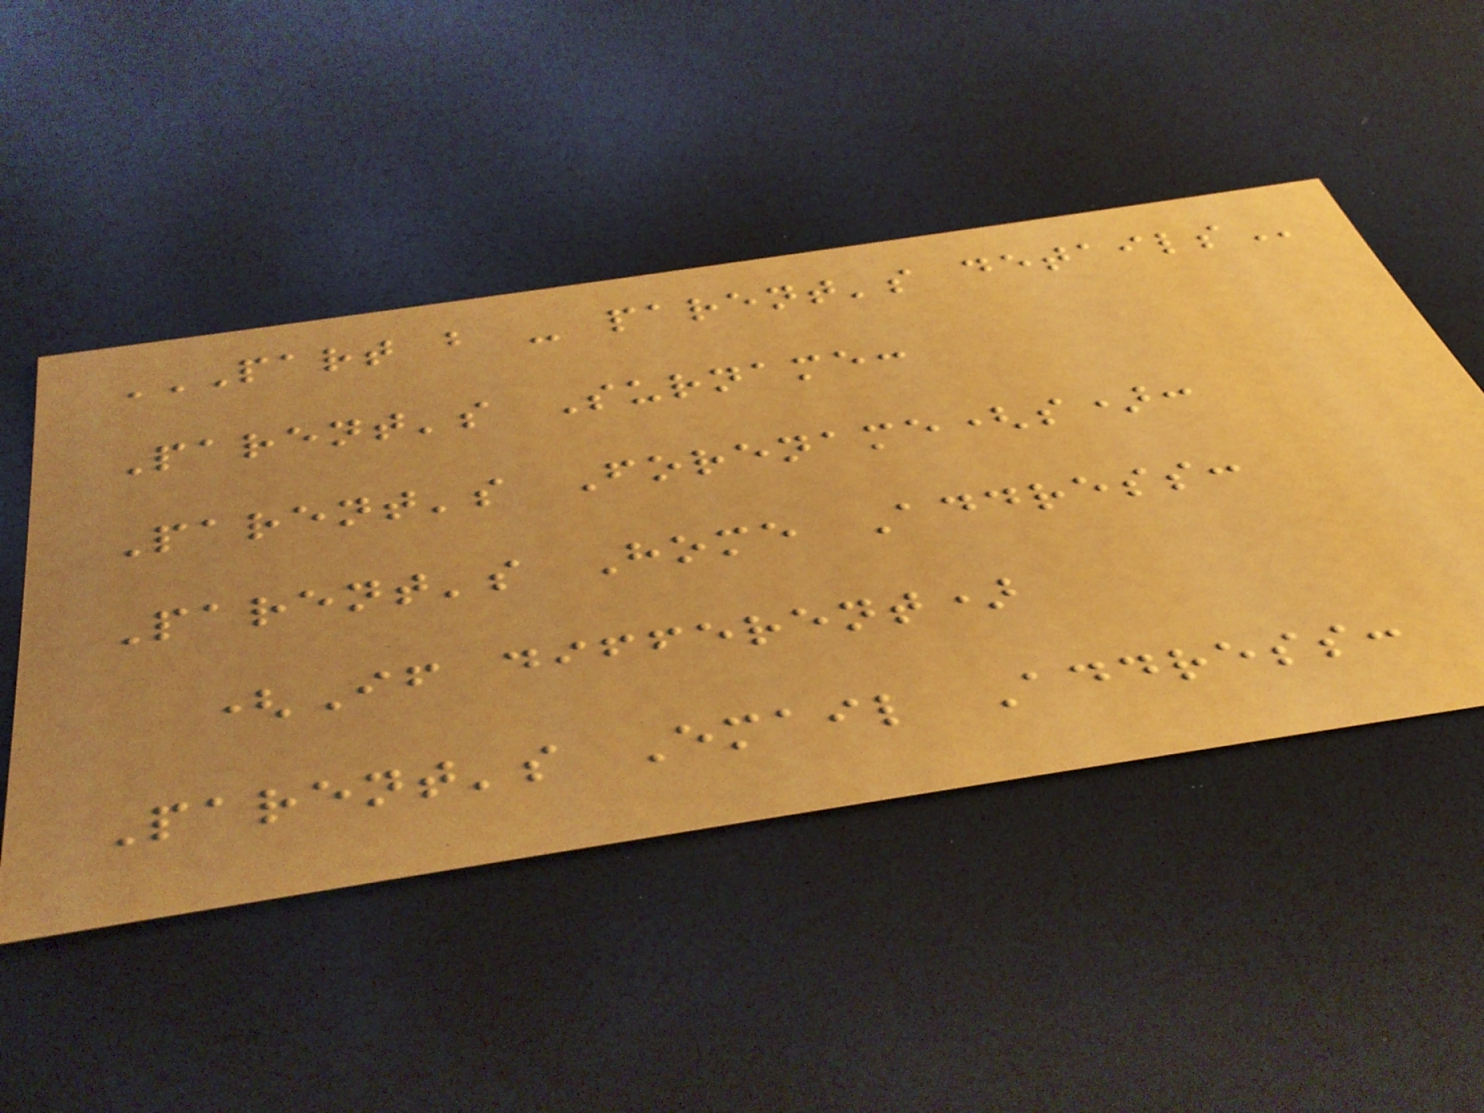PART B - PARENT'S DETAILS
Parent's Surname:
Parent's Forename(s):
Parent's Home Address:
(If different)
Parent's Email Address:
